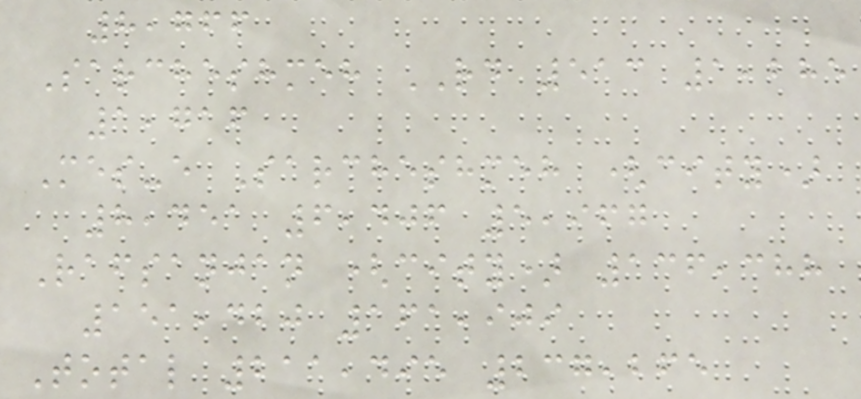8,766
Sarcheshmeh RD 513 1,285
1,716
Mes-e Sarcheshmeh (city)
8,451 6,406 5,967
Rafsanjan (city) 136,388
151,420 161,909
Total 211,495 237,265
